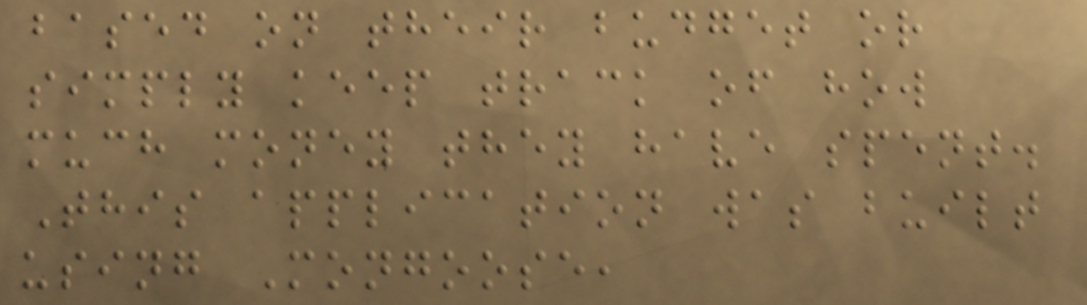based on their budget or
simply keep track of how
much money they have spent.
This application was built
using Mongoose,
